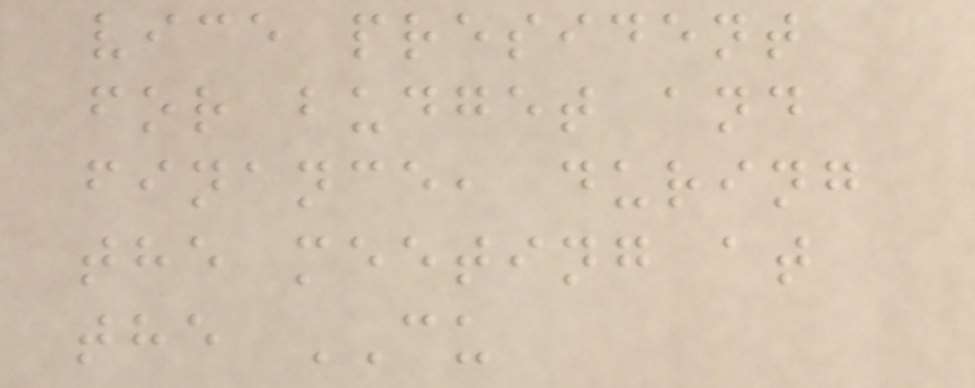vice president
for budget and
finance, during
the meeting at
the CU
